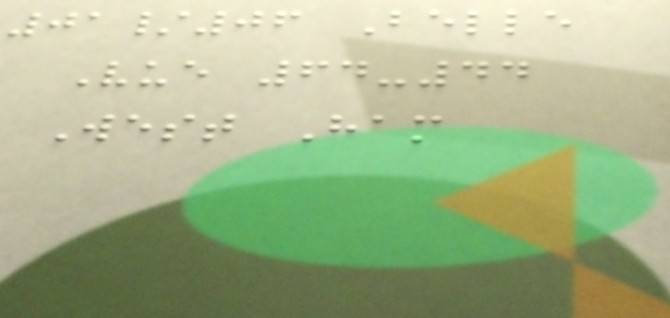01/06 Belle
Vue 64-44
West Ham
